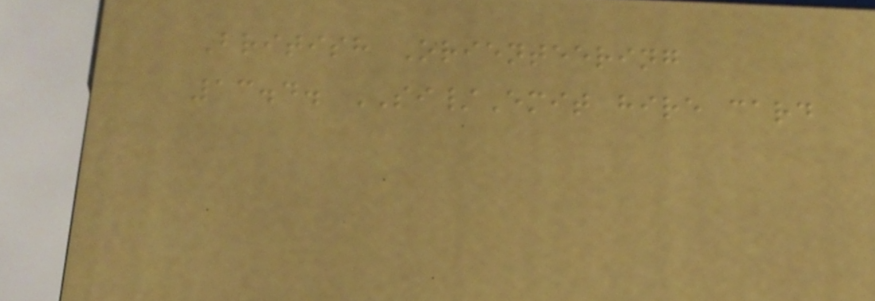British Orienteering
13.4. SI/Emit hire card
